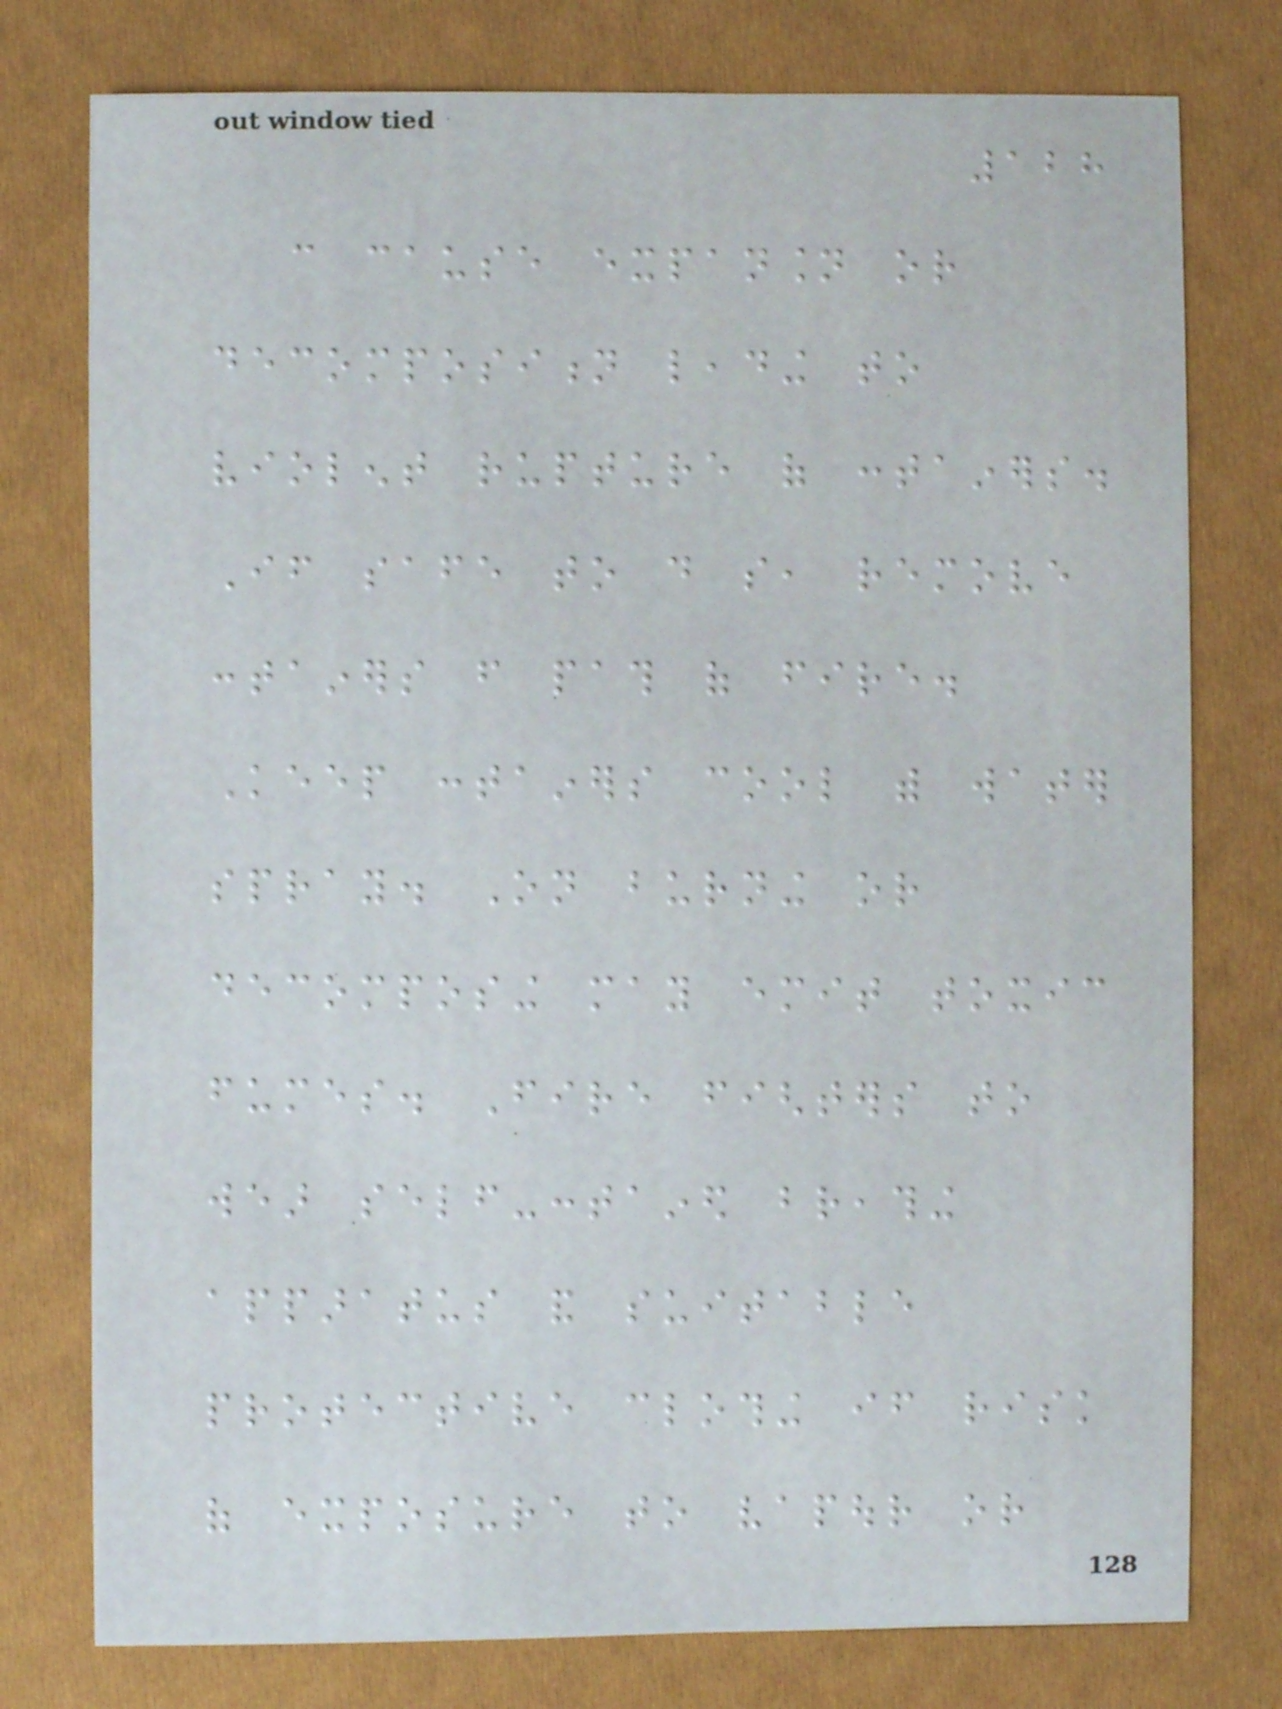128
can cause expansion or
decomposition leading to
violent rupture of containers.
If safe to do so, remove
containers from path of fire.
Keep containers cool with water
spray. On burning or
decomposing may emit toxic
fumes. Fire fighters to
wear self-contained breathing
apparatus and suitable
protective clothing if risk
of exposure to vapour or
